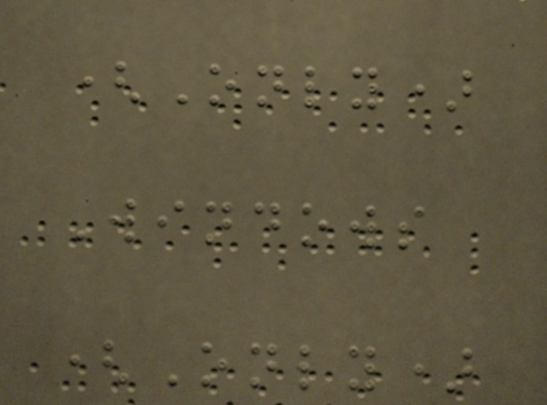(Only)
Windows
(Only)
